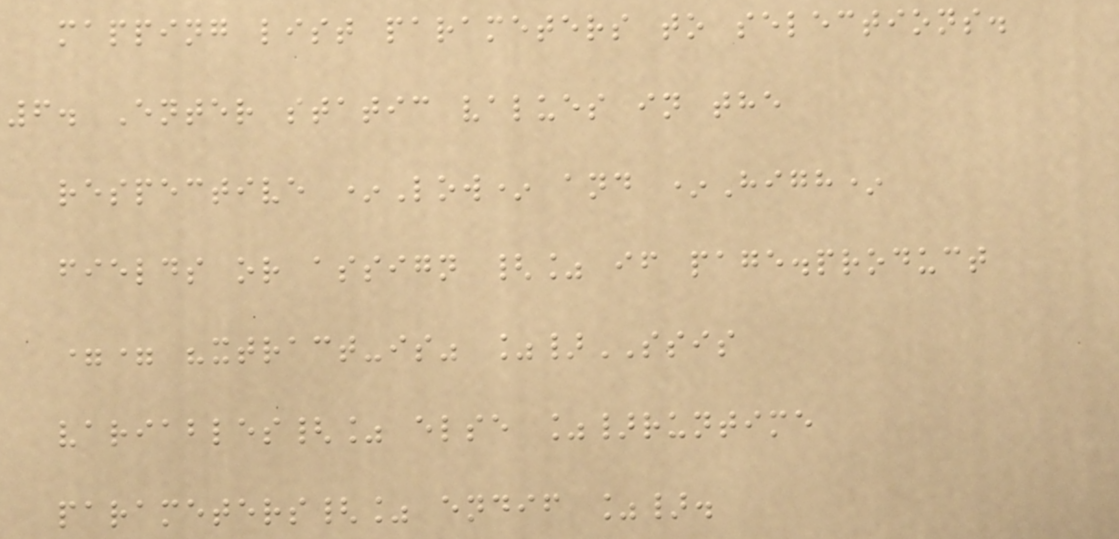mapping list parameters to selections.
6. Enter static values in the
respective *Low* and *High*
fields or assign {% if page.product
== "xtract-is" %}SSIS
variables{% else %}runtime
parameters{% endif %}.
